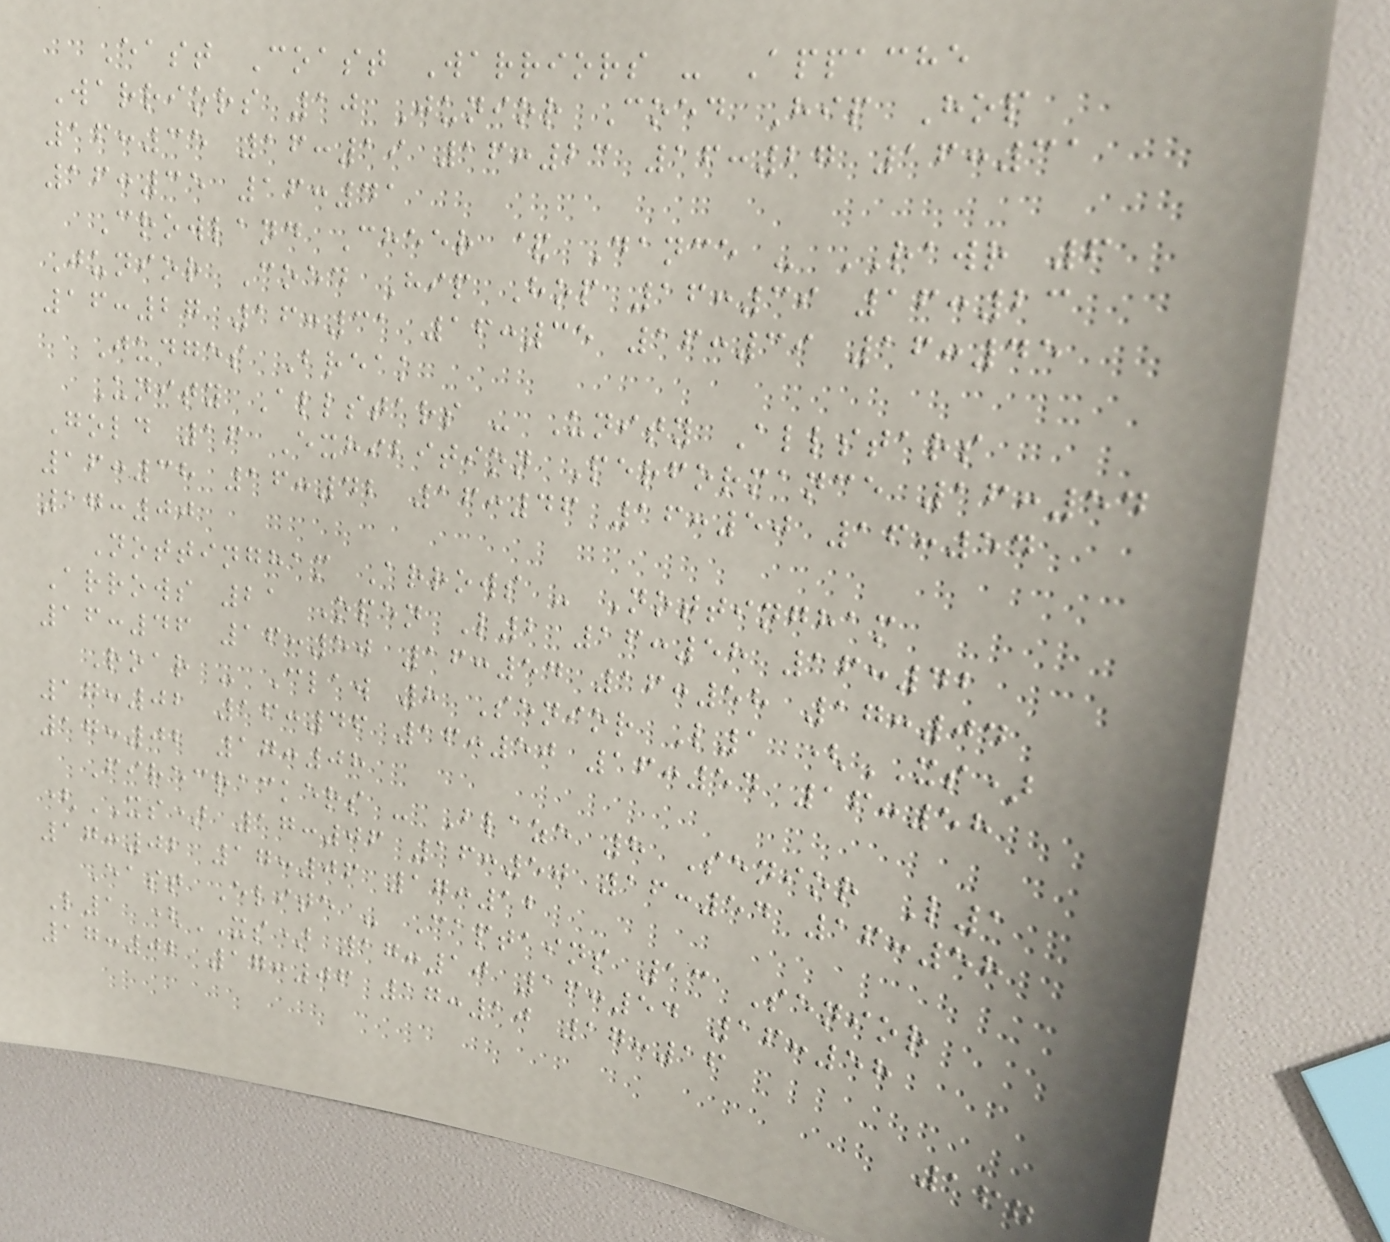East Coast Warriors - Appache
Warriors 10 Junior Coed Hip Hop
16:35 16:19 16:23 16:27 16:31
16:35 16:41
Crowland Cheer & Dance - RAWR 6
Junior Coed Hip Hop 16:39 16:23
16:27 16:31 16:35 16:39 16:45
Judges Break
Unity Allstars - Unity Allstars
Gold 16 Exhibition Performance 16:54
16:38 16:42 16:46 16:50 16:54
17:00
Nottingham Arrows - Nottingham
Arrows 21 Open L2 16:58 16:42
16:46 16:50 16:54 16:58 17:04
Roar - Claw 8 Senior L1 (XS)
17:02 16:46 16:50 16:54 16:58
17:02 17:08
Firecrackers - Blaze 8 Senior L1
(XS) 17:06 16:50 16:54 16:58
17:02 17:06 17:12
East Elite - Captains 13 Senior
L1 (XS) 17:10 16:54 16:58
17:02 17:06 17:10 17:16
167
